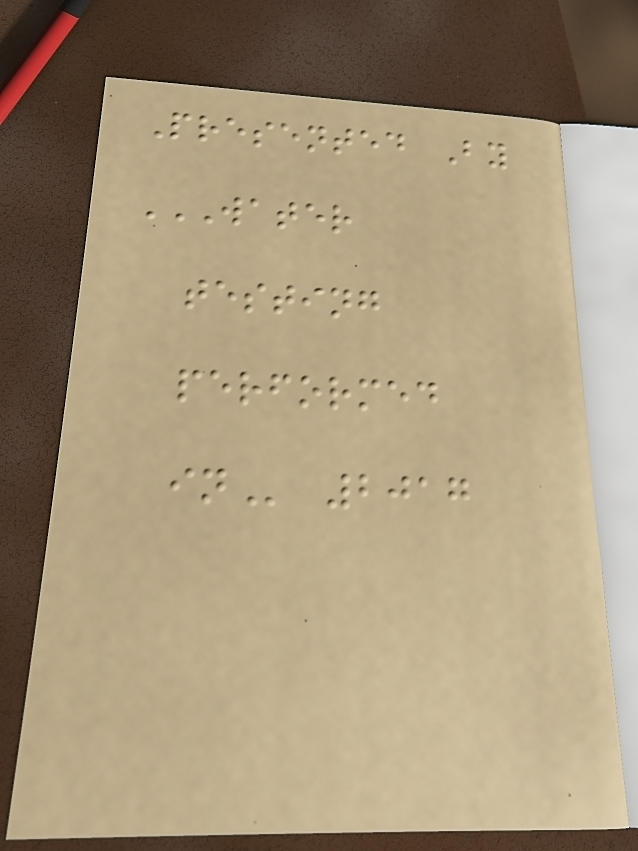Presented By
WATER
TESTING
PERFORMED
IN 2017
